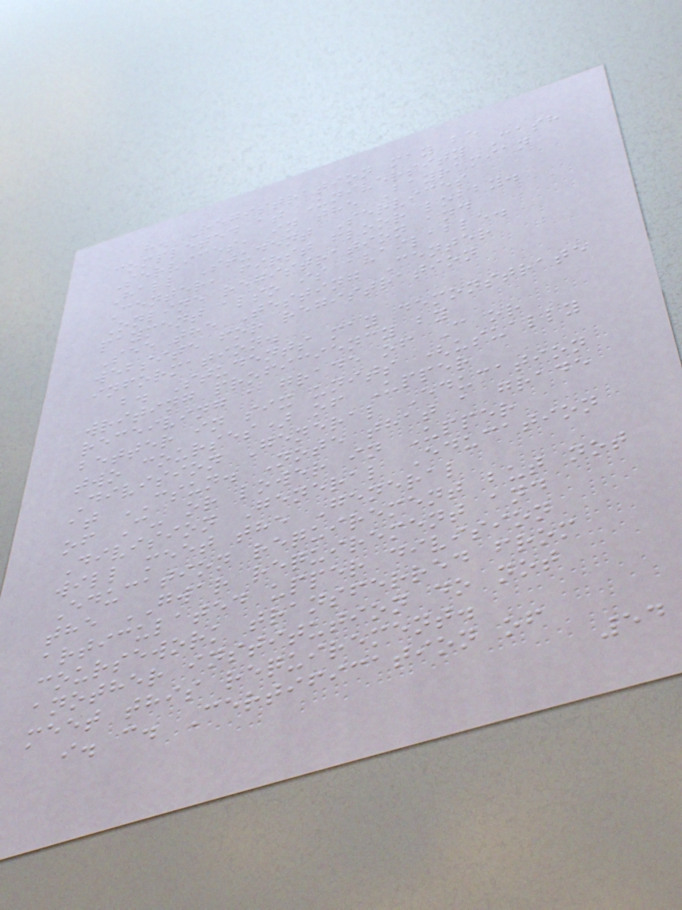h. Registration may be
completed at University Cash
Services, in the Bayramian
Hall Student Services
Center, first floor lobby.
Online registration and
payment also is available.
See the Testing Center
website for registration
information.
b. Students may demonstrate
writing proficiency by
receiving a grade of C or
better in six units (usually
two courses) of Upper
Division General Education
at CSUN. Note that a grade
of C- or lower in Upper
Division General Education
will meet the General
Education requirement but not
the GWAR requirement and
articulated upper division
coursework transferred from
another institution do not
meet this requirement.
i. c. Certification of
54
